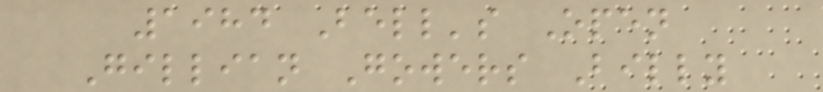1984 Bell's Open
Gillian Gowers Billy
